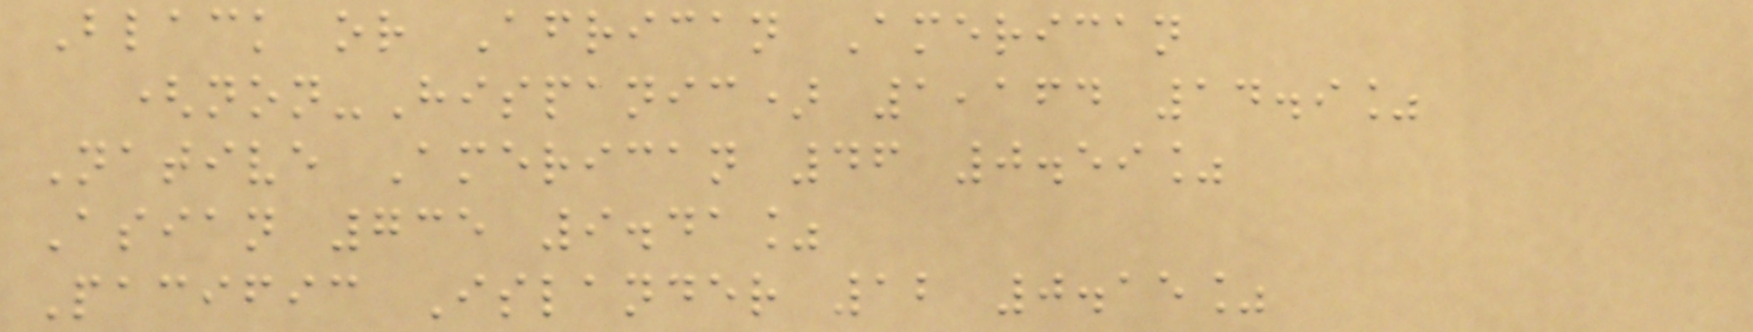Black or African American
(non-Hispanic) 1,164 14.9%
Native American 46 0.59%
Asian 735 9.41%
Pacific Islander 12 0.15%
